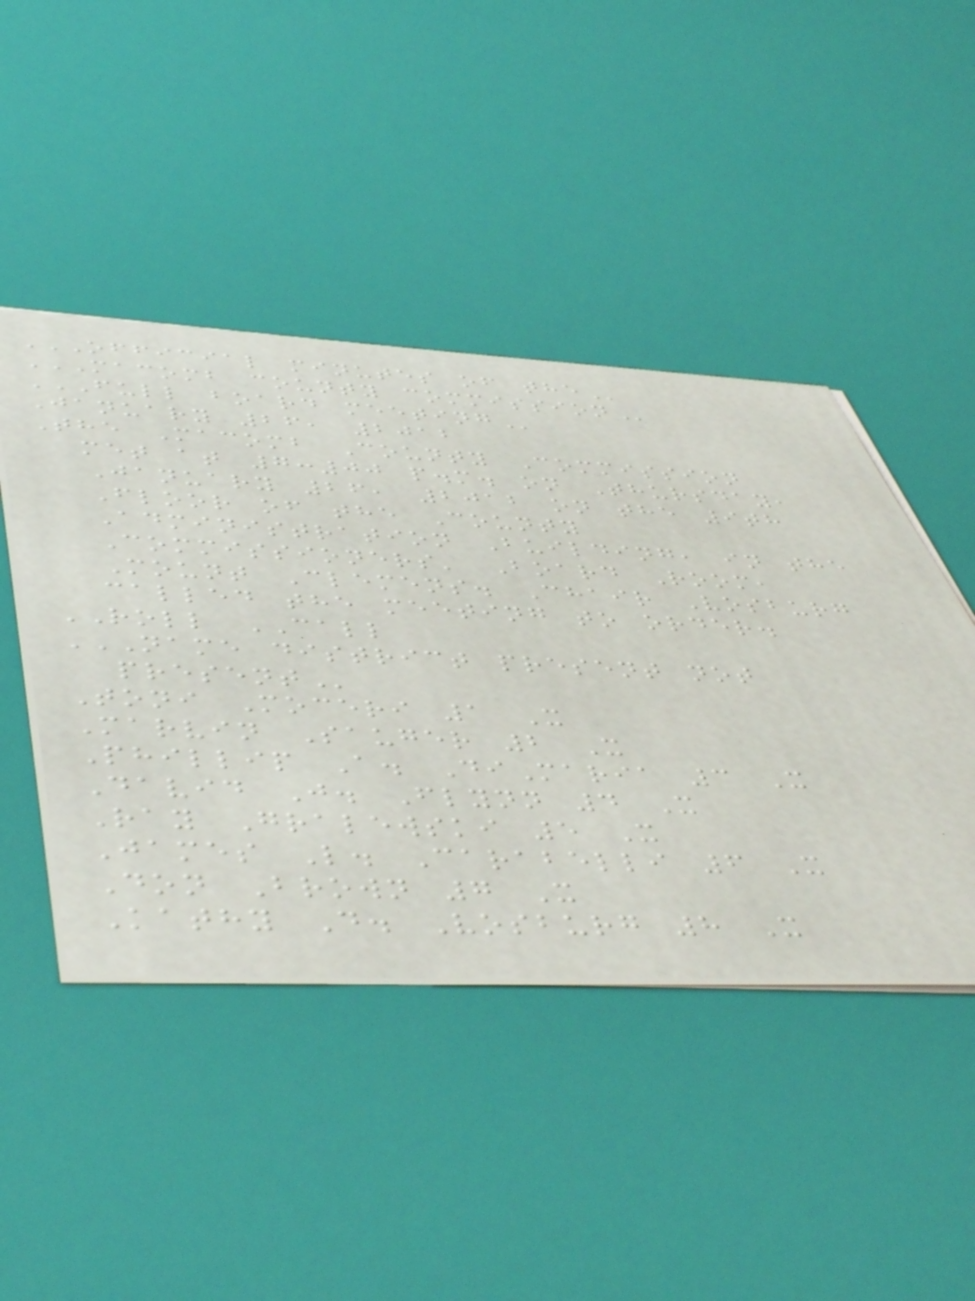OFFICIAL MINUTES OF THE
MACOMB COUNTY COMMISSION
FULL BOARD MEETING
January 26, 2012
The Macomb County Commission
met at 7:00 p.m. on Thursday,
January 26, 2012 on the 9th
Floor of the County
Administration Building, in the
Commissioners' Board Room,
Mount Clemens. Chair Vosburg
called the meeting to order.
ROLL CALL
NAME DISTRICT PRESENT NOT
PRESENT
Toni Moceri 1 X
Marvin Sauger 2 X
Phillip A. DiMaria 3 X
David J. Flynn 4 X
Ray Gralewski 5 X
James L. Carabelli 6 X
Don Brown 7 X
Kathy D. Vosburg 8 X
